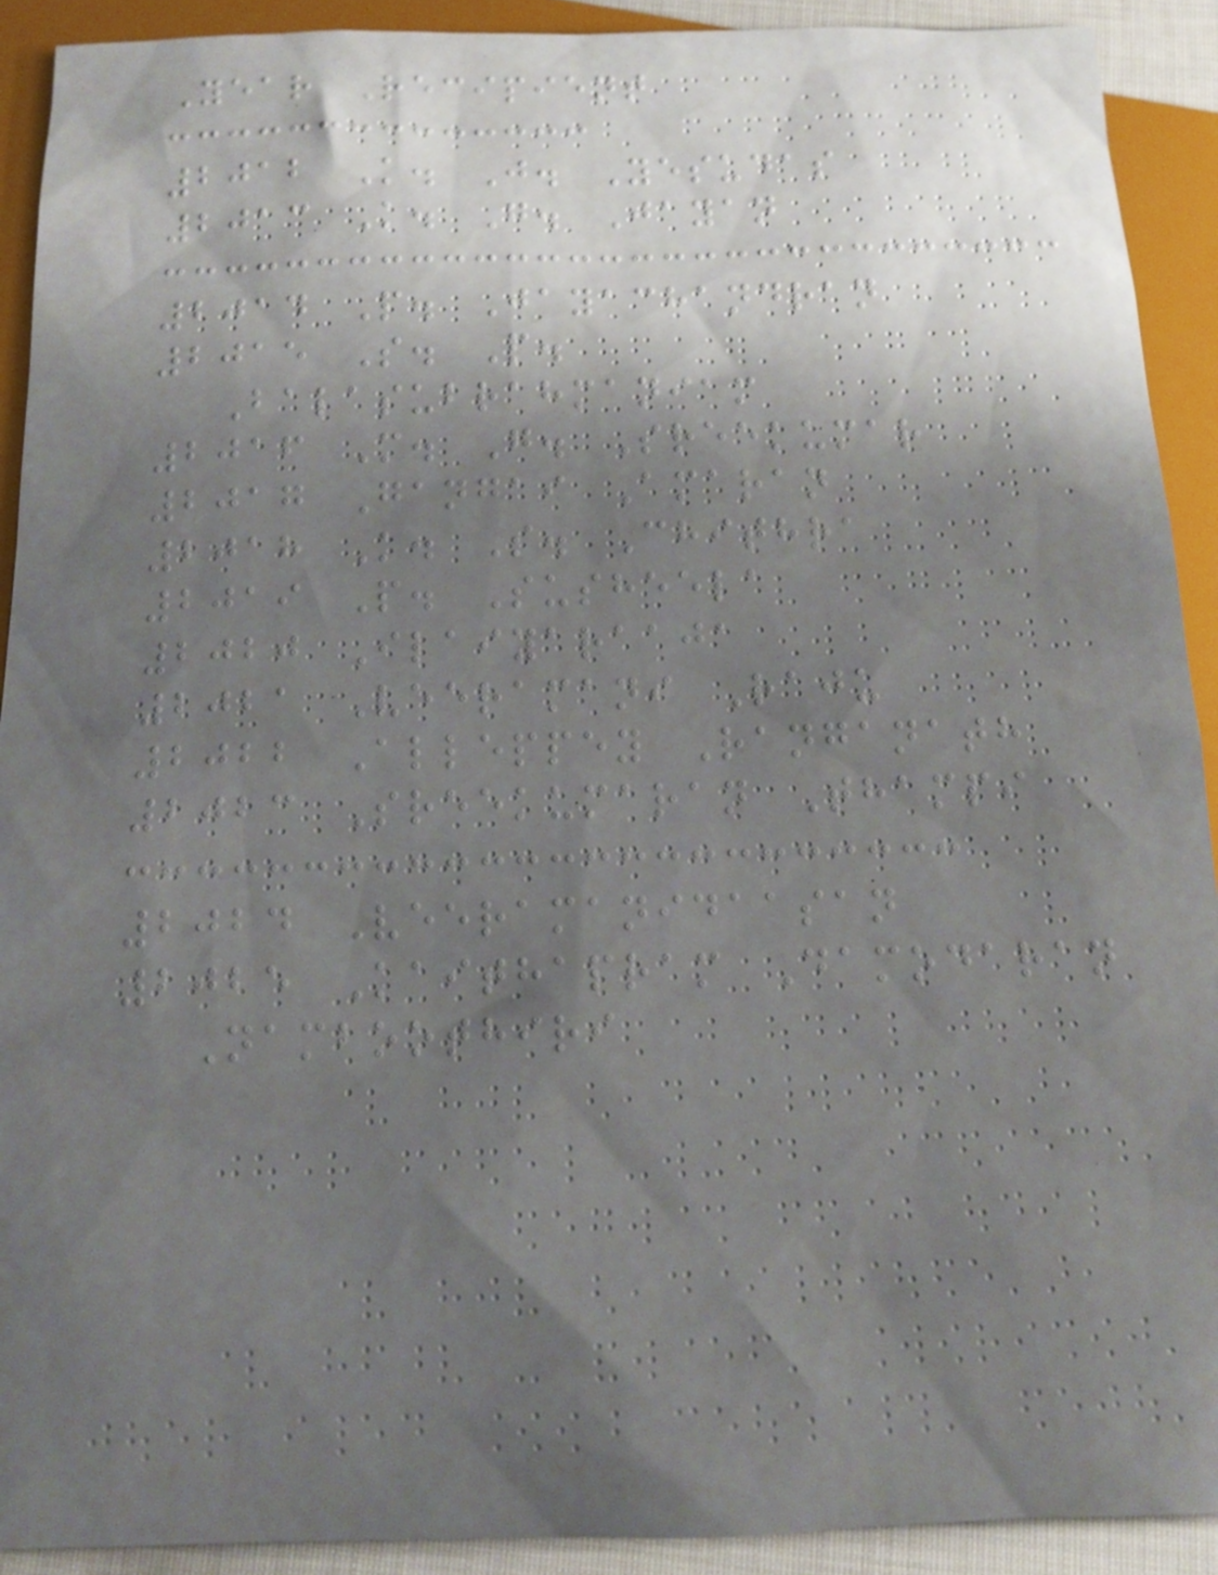Year Recipient
2012 K. J. Yesudas
2013 K. G. Jayan
2014 P. Jayachandran
2015 S. P.
Balasubrahmaniam
2016 M. G. Sreekumar
2017 Gangai Amaran
2018 K. S. Chithra
2019 P. Susheela
2020 Ilaiyaraaja
2021 Veeramani Raju
2022 Alleppey Ranganath
2023 Sreekumaran Thampi
2024 Veeramanidaasan
2025 Kaithapram Damodaran
Namboothiri
